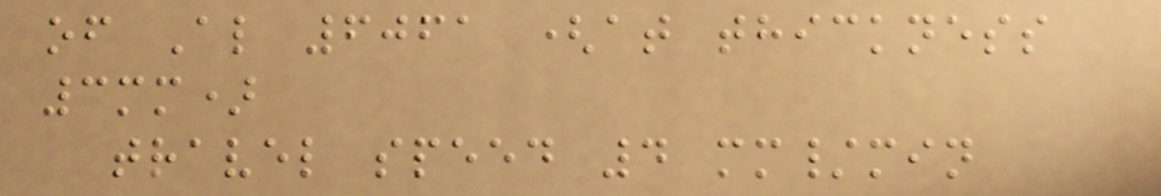of Al 6061 (at thickness
3mm)
travel speed 4 mm/min
